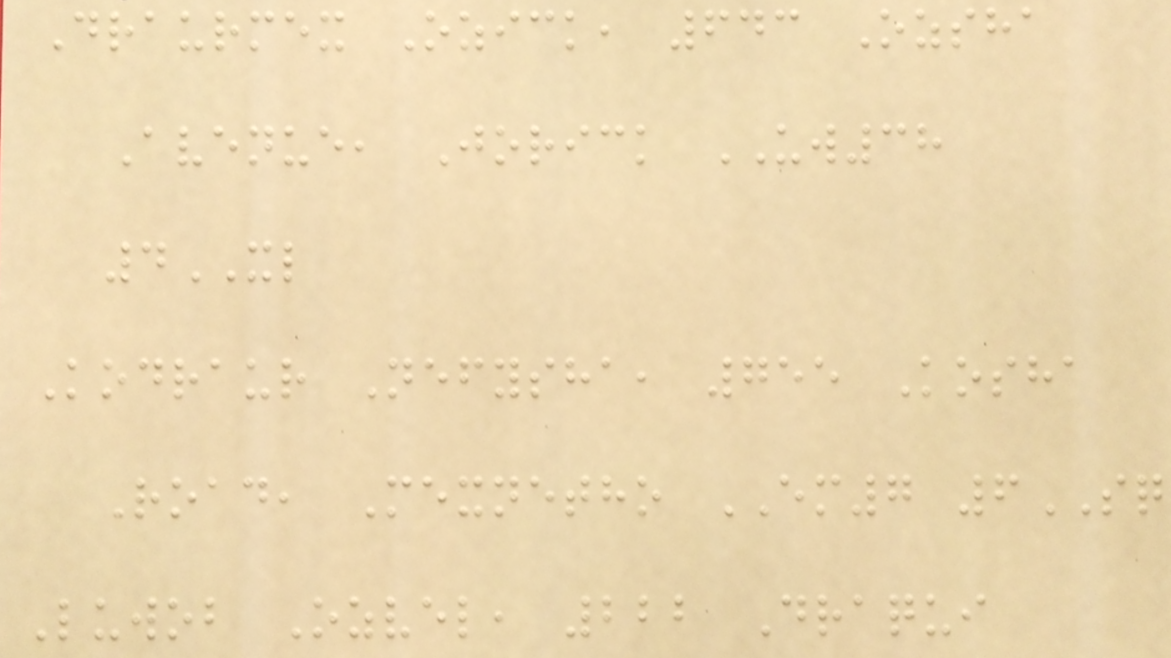Draurmex Ozick, 643 Ozsha
Avenue, Jorick UW38
4XL
Kodraur Nefysha, 755 Kosha
Road, Mexnetho EM7 6SQ
Luwob Ozvel, 222 Draqui
